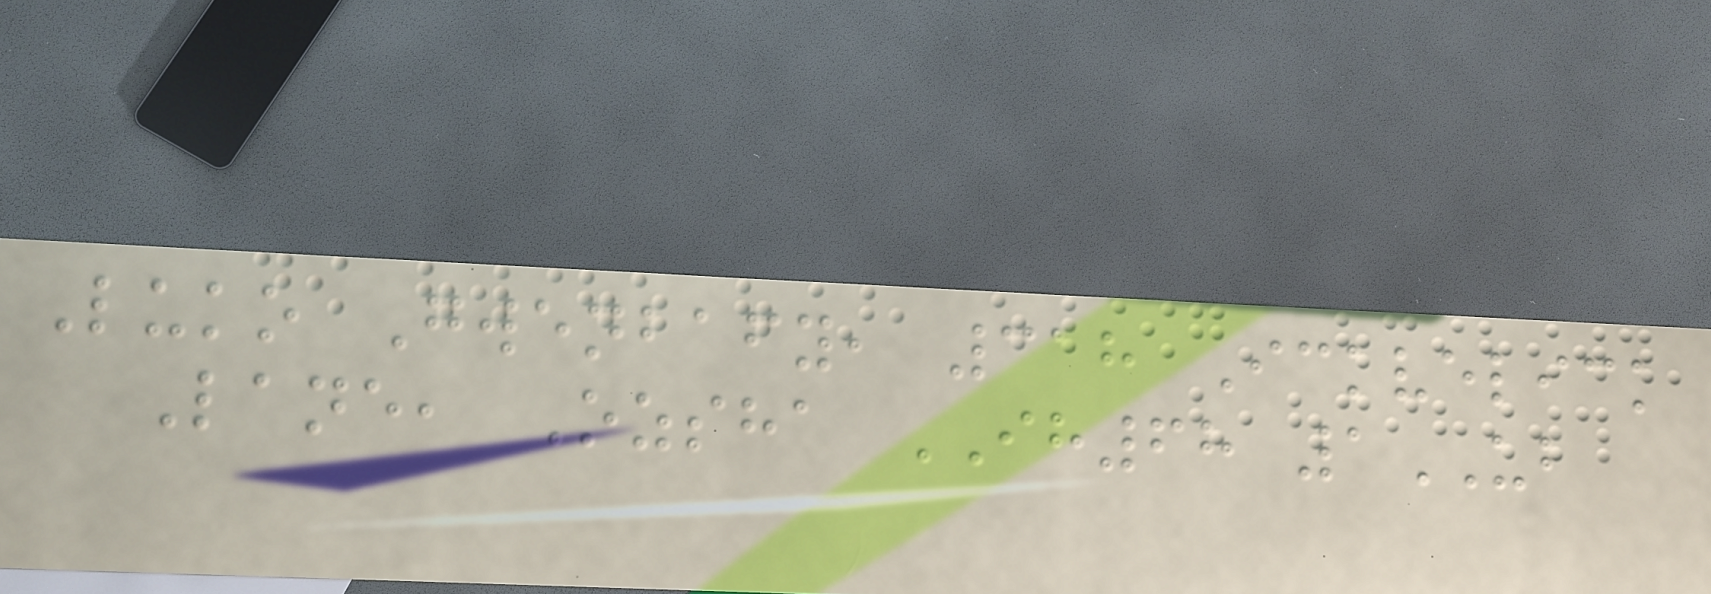Luko Gwenbafy, 318 Ickvelick
Lane, Ozsha IH68 1UB
